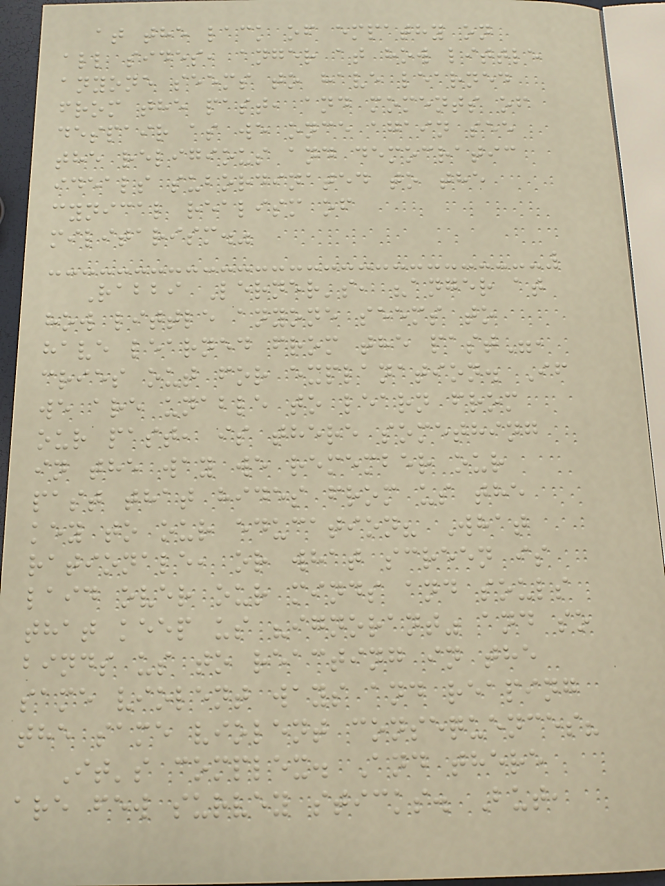at the lack of empathy on
all sides, anger at how little
anyone seems to have learned
from the past, and moments of
despair as we once again see
the religious and democratic
ideals subordinated to the
cynical realism of
militarism."
Rabbi Lerner's, "anger at
how little anyone seems to
have learned from the past",
cries out for explanation. If
we are unable to learn from
our past, is there something
in the way we remember our
past that hides from us the
key to our education? What
rationale, or what screen is
laid over our minds and souls
that keep us "ignorant" and so
binds us to reacting in the
same violent ways and reaping
the same violent consequences?
It's complex. And there
are few survey sticks. But,
